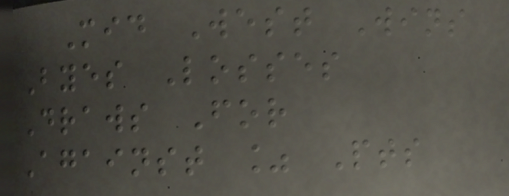Mid West Wins
Byes Losses
Draws For
Against % Pts
